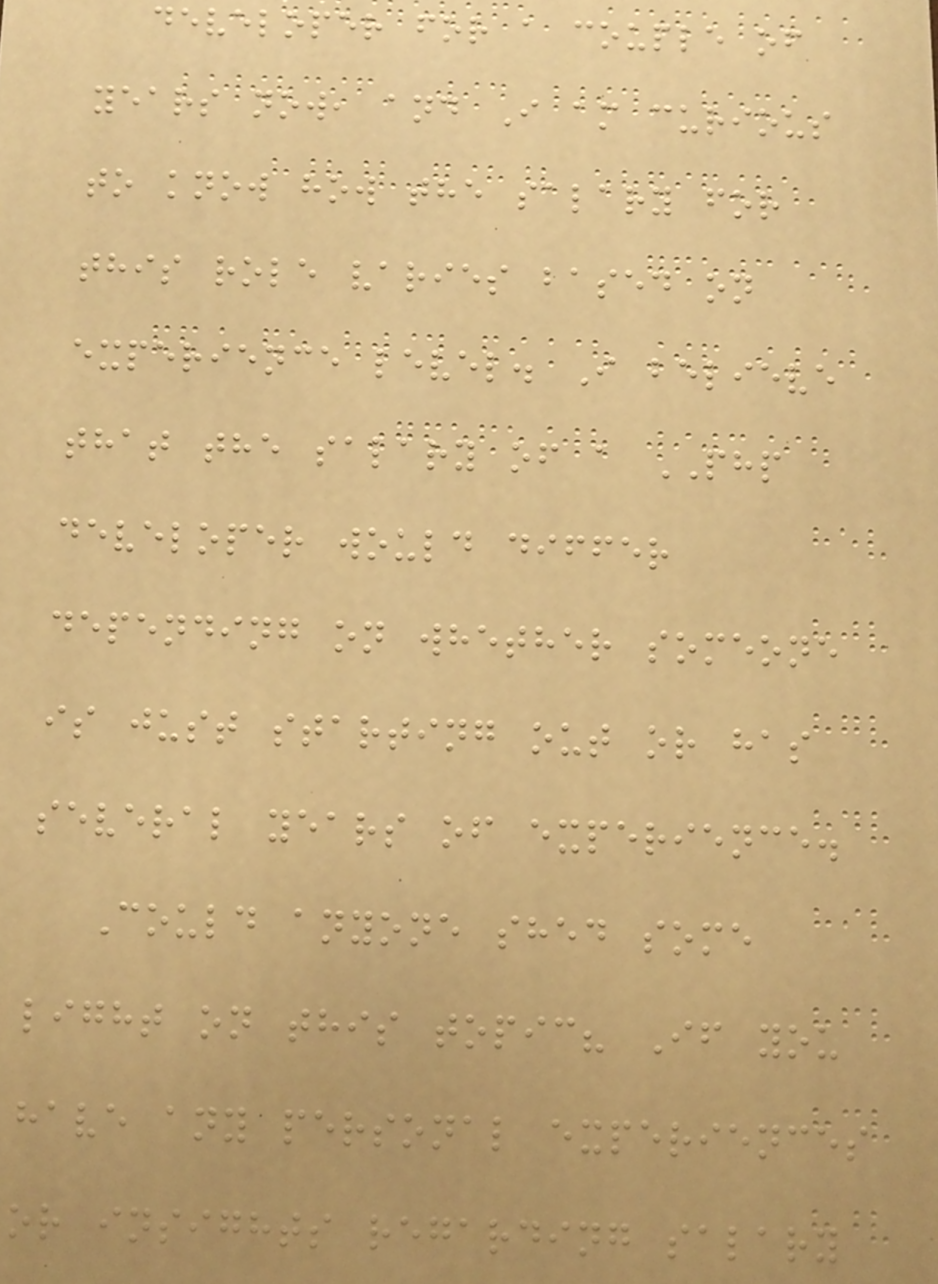developer for a couple of
years now, and I am curious
to know how the salary for
this role varies based on
experience level. I believe
that the salary of a PHP
developer would differ
depending on whether someone
is just starting out or has
several years of experience.
Could anyone shed some
light on this topic? If you
have any personal experiences
or insights regarding salary
